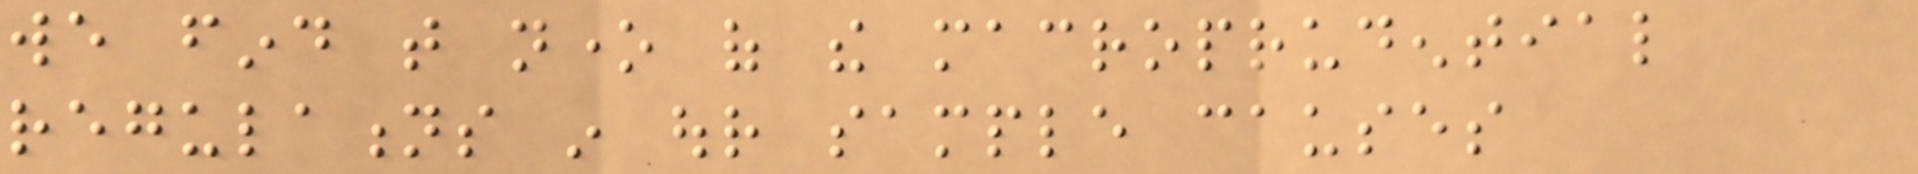we find that none of the macroprudential
regulations in our sample causes
